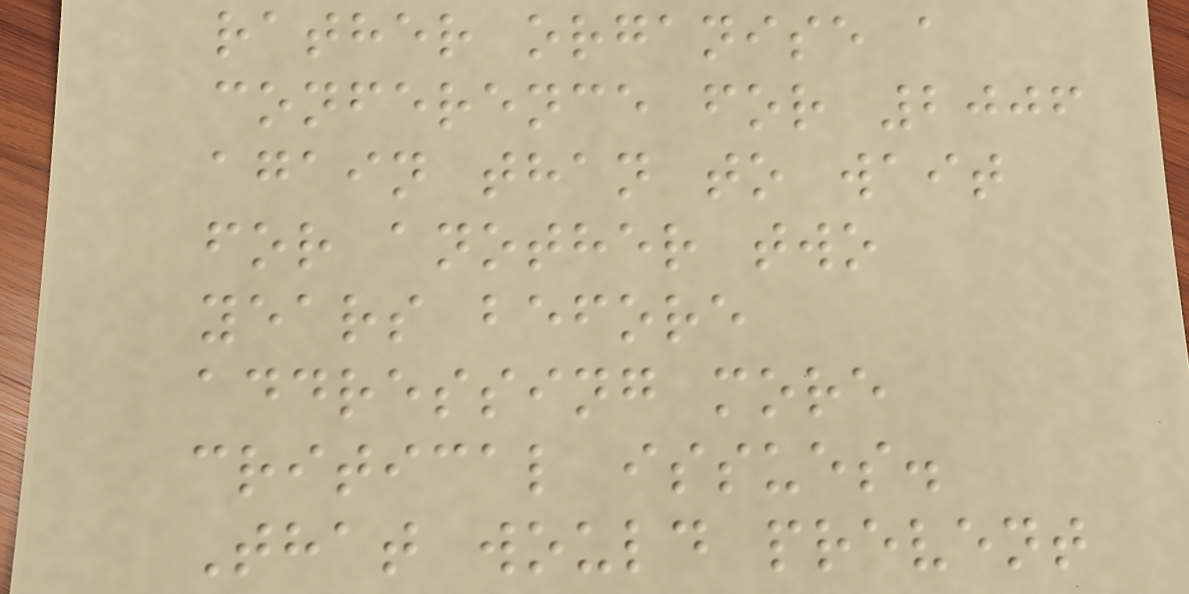rather organise a
conference for 2006
again than to wait
for another two
years before
addressing more
critical issues.
That would prevent
